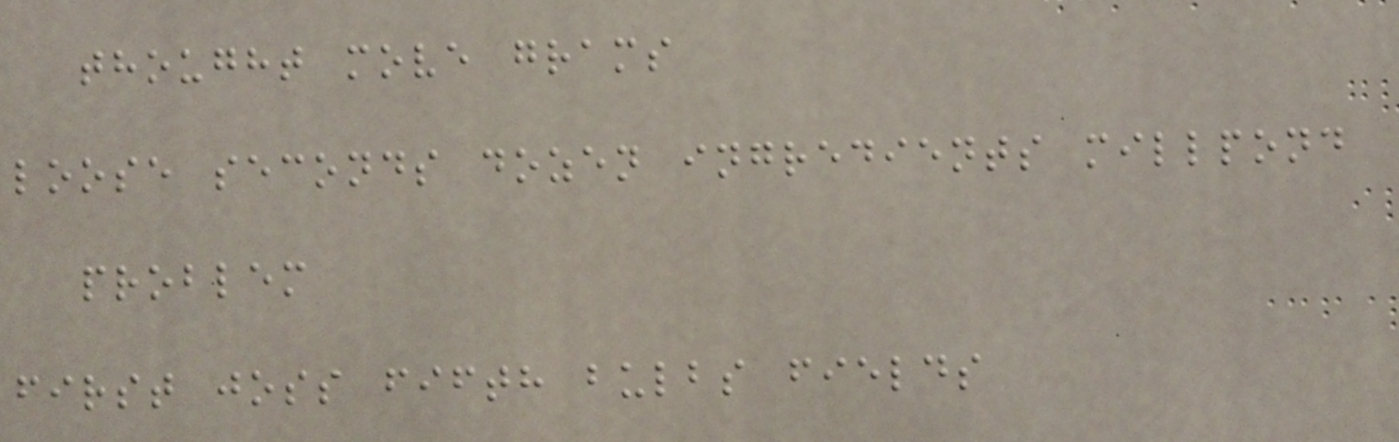thought move grams
loose seconds dozen ingredients millpond
problem
first joss fifth bulbs fields
